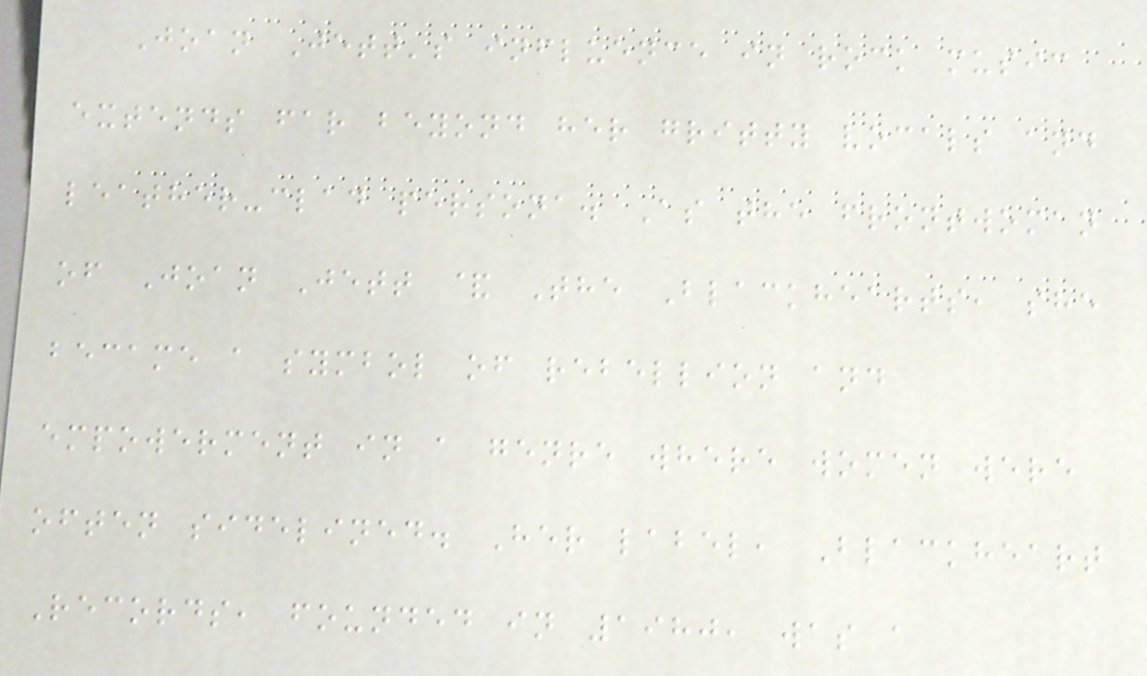Joan Jett's influence in rock music
extends far beyond her gritty vocals and
leather-clad persona. As the frontwoman
of Joan Jett & The Blackhearts, she
became a symbol of rebellion and
empowerment in a genre where women were
often sidelined. Her label, Blackheart
Records, founded in 1980, was a
